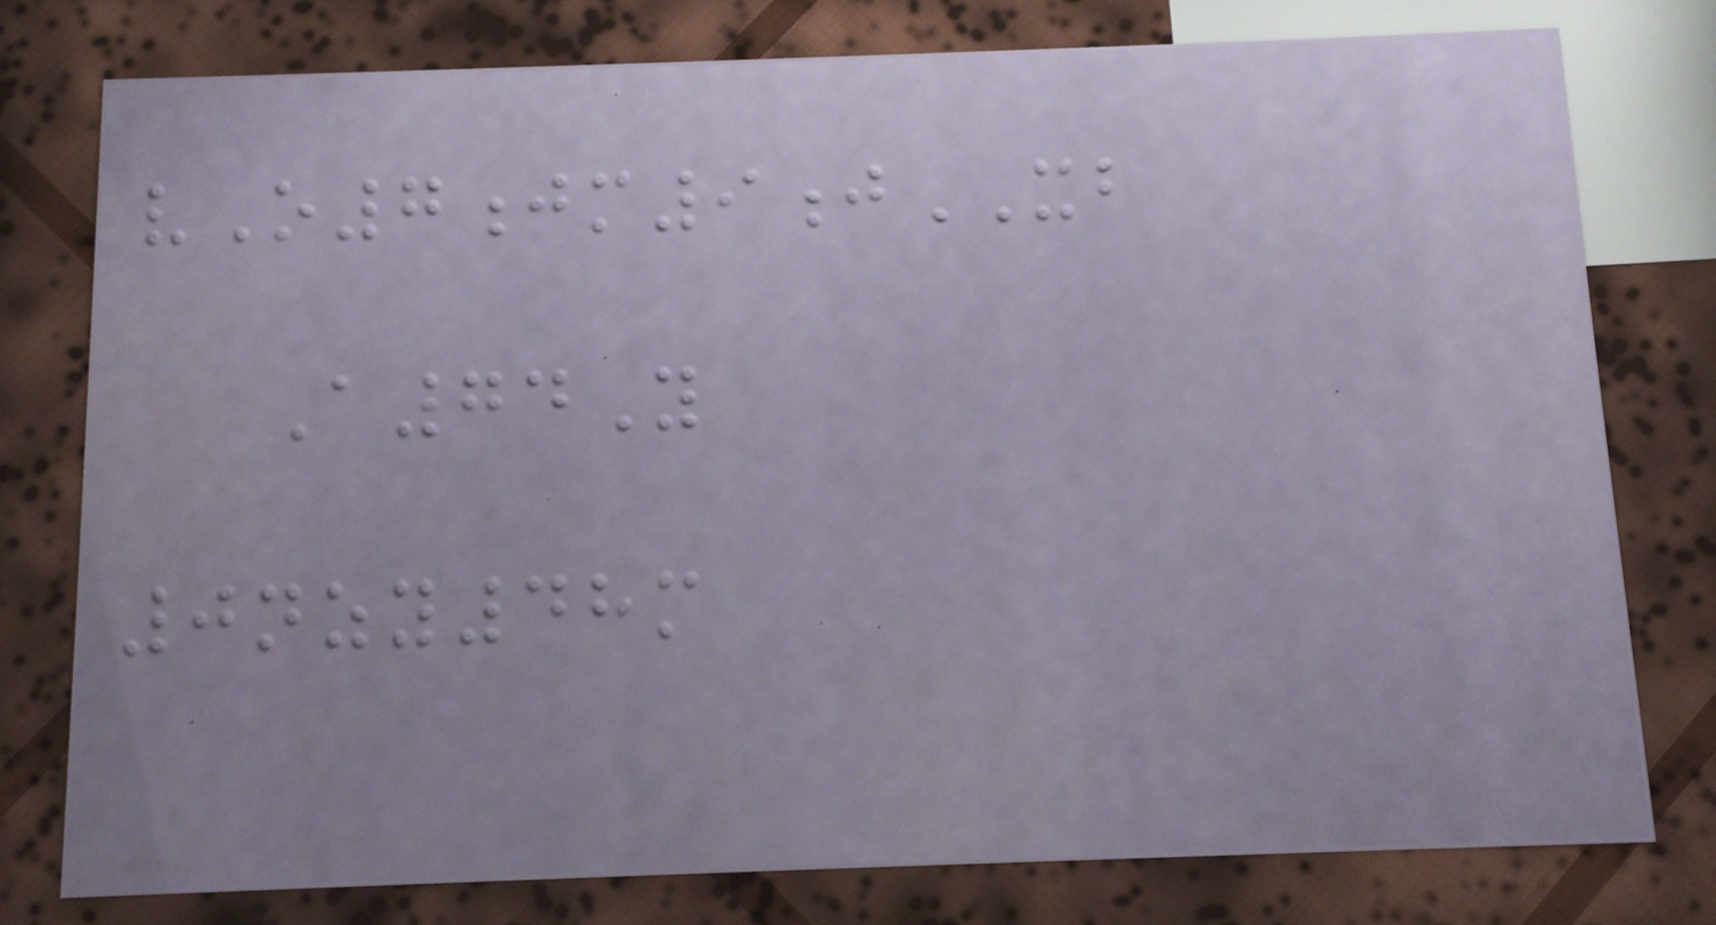vO7jm9jXB
A74Y
0nzy48m
